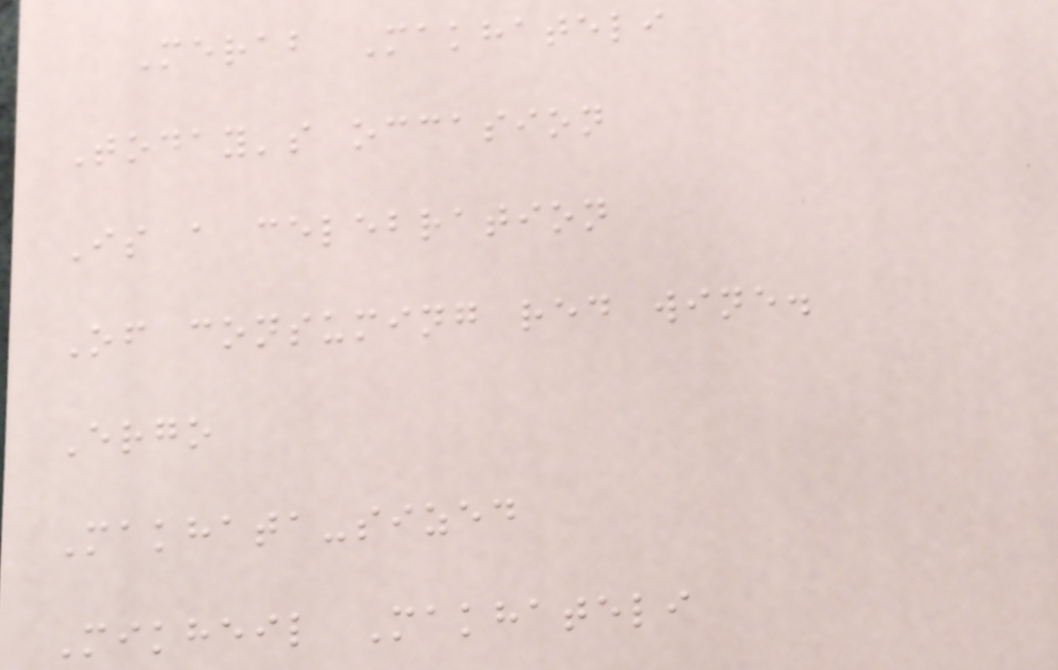Merab Makhateli
Today's occasion
Is a celebration
Of consuming red wine.
Ergo
Makhata-sized
Mikheil Makhateli
